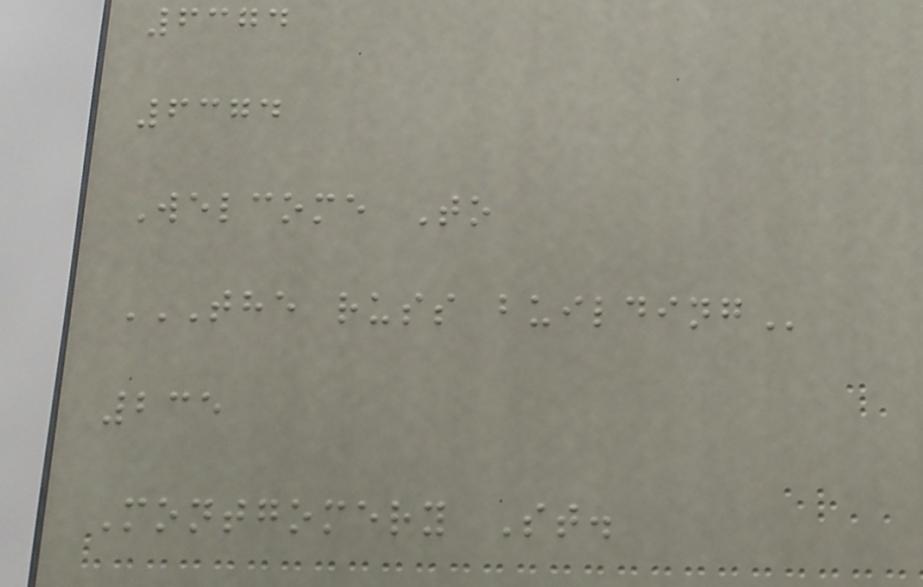6374
6374
Welcome To
THE RUSS BUILDING
235
Montgomery St.
